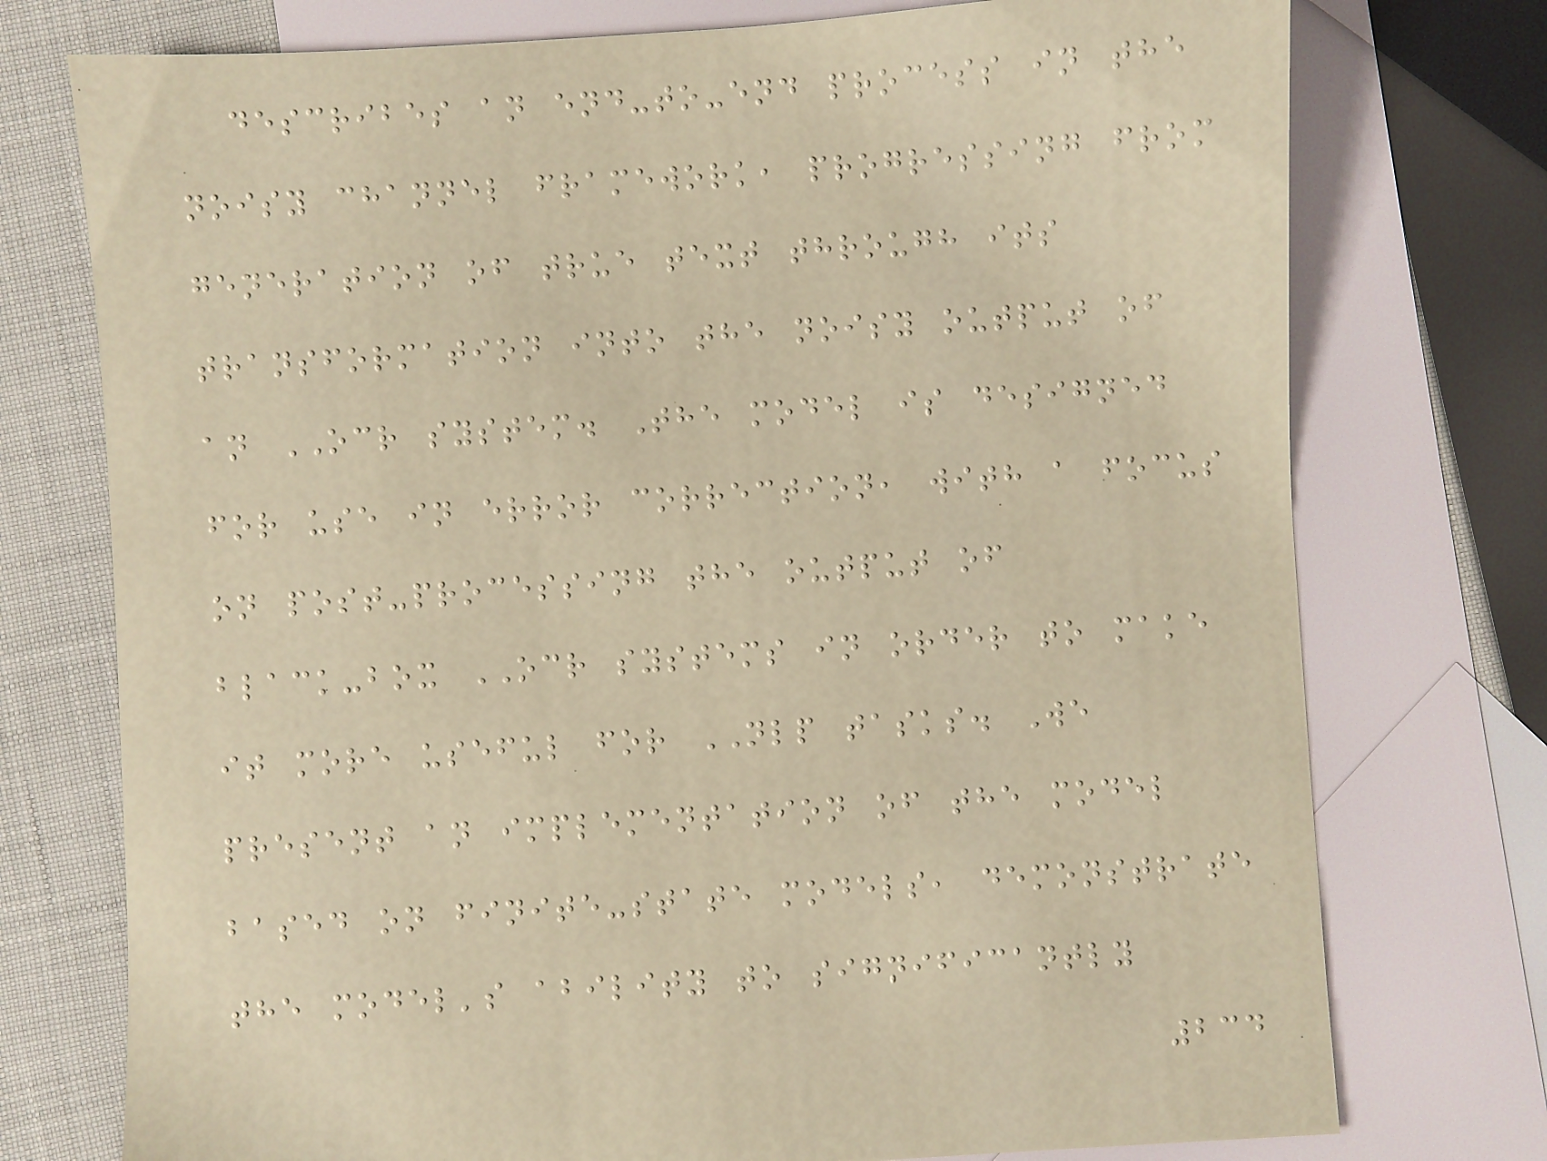describes an end-to-end process in the
noisy channel framework, progressing from
generation of true text through its
transformation into the noisy output of
an OCR system. The model is designed
for use in error correction, with a focus
on post-processing the output of
black-box OCR systems in order to make
it more useful for NLP tasks. We
present an implementation of the model
based on finite-state models, demonstrate
the model's ability to significantly
234
